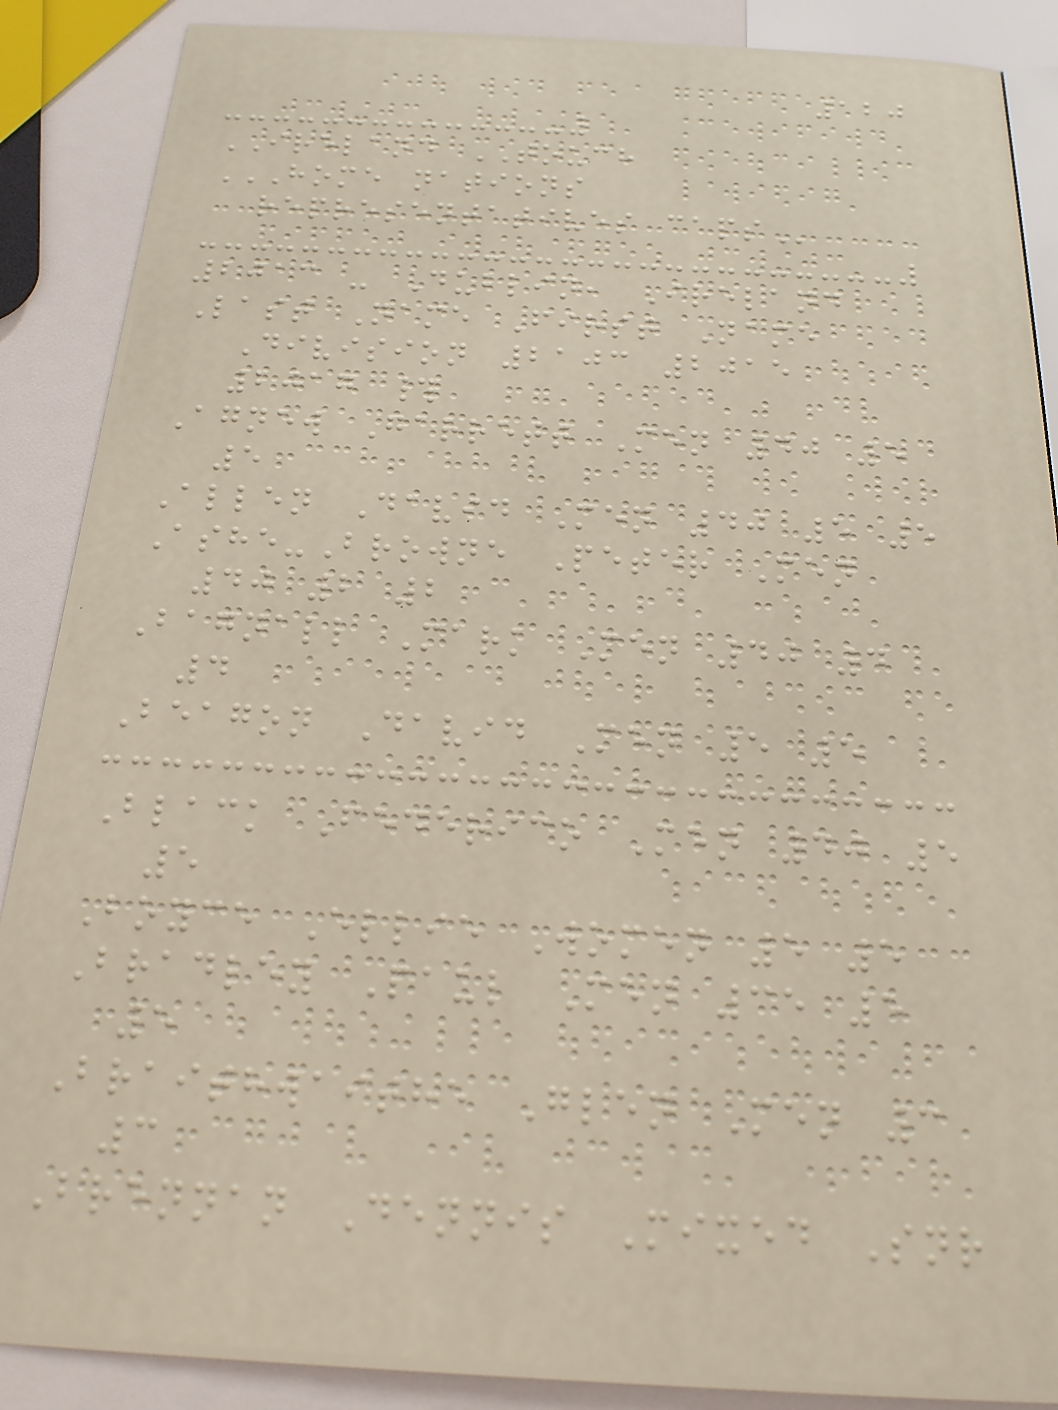120
IRELAND TOUCH
HOME NATIONS
REPRESENTATIVES CAPS
2013 - Dublin, Ireland
Last Name First Name
Division 2103 2015
2017 #
Agnew Garrett Men 40 5
5
Allen David Men 40 5 5
Ashe-Browne Peter Men
40 2 2
Bagnall Mark Men 40 4
4
Beagon David Men 5 5
Black Federico Men 40 5
5
Boyce Ellie Women 5 5
Bradley Paul Men 35 5
5
Braithwaithe Glen Men 3
3
Brennan Dennis Mixed Snr
